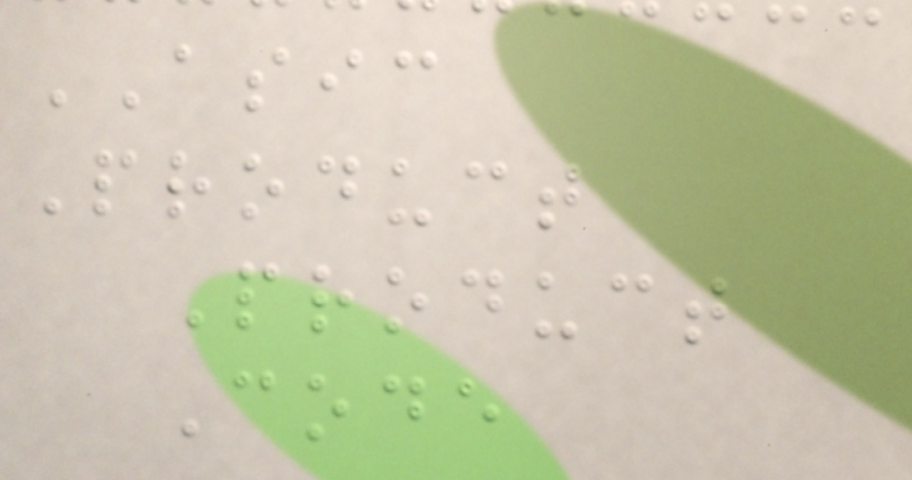ASIC
Product
Product
Code
